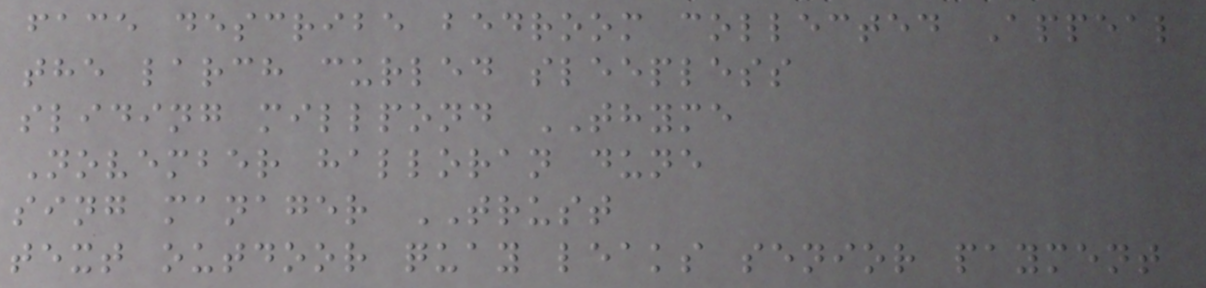face describe bedroom collected Appeal
the larch curled sleepless
sliding millpond THYME
November halloran dune
sing manager TRUST
text outdoor quay leaks senior payment
